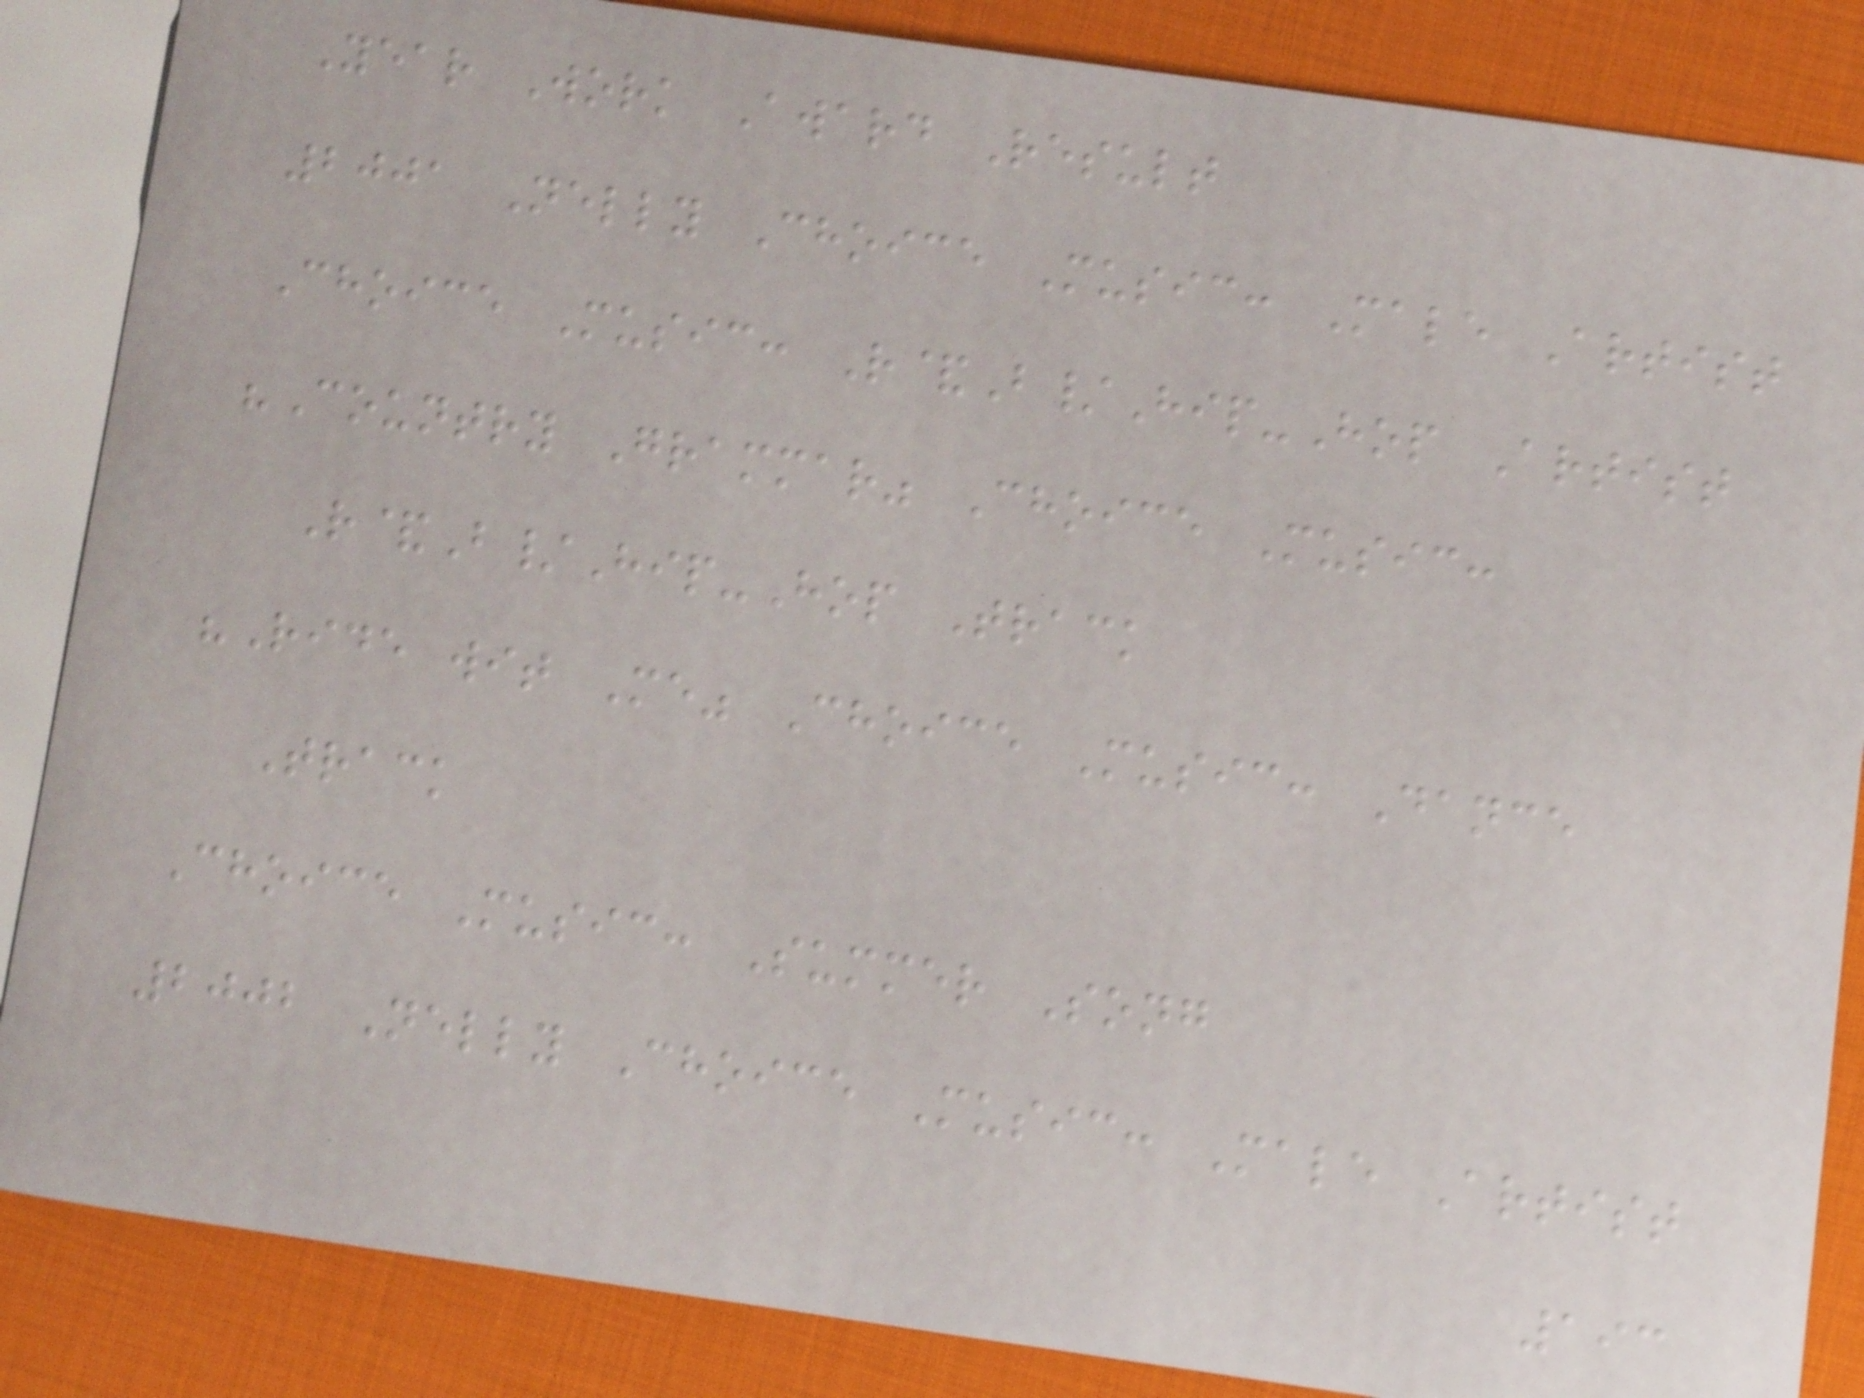Year Work Award Result
2001 Nelly Choice Music: Male Artist
Choice Music: R&B/Hip-Hop Artist
"Country Grammar" Choice Music:
R&B/Hip-Hop Track
"Ride wit Me" Choice Music: Dance
Track
Choice Music: Summer Song
2002 Nelly Choice Music: Male Artist
193
